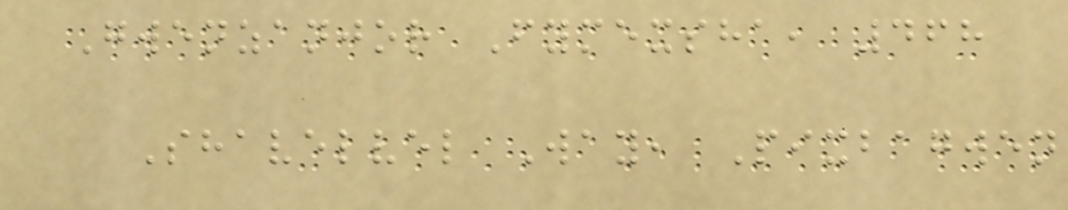Gwenzanjor Fymexsha, 468
Shavelvel Way, Pixbagwen
